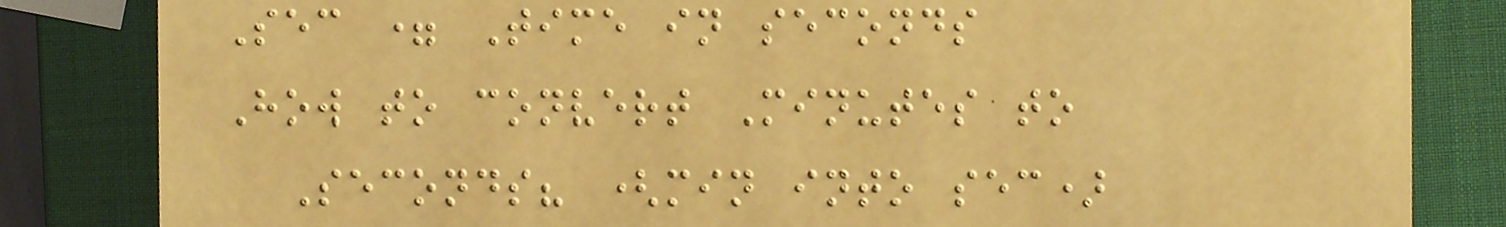Sec = Time in seconds
How to convert Minutes to
Seconds? (min into sec)
